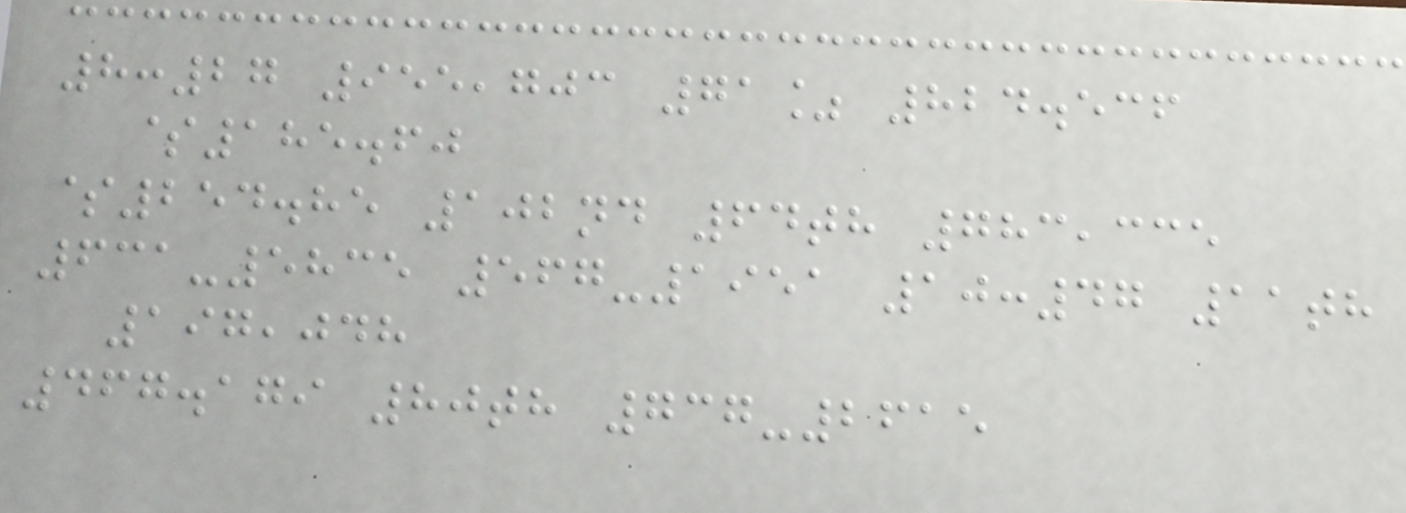8:27 955,703 71% 824.536
$185.60
$254.85 102nd 64th 783,335
631-5835 567-1951 10:47 11th
197,048
467.179 80th 737-2615
